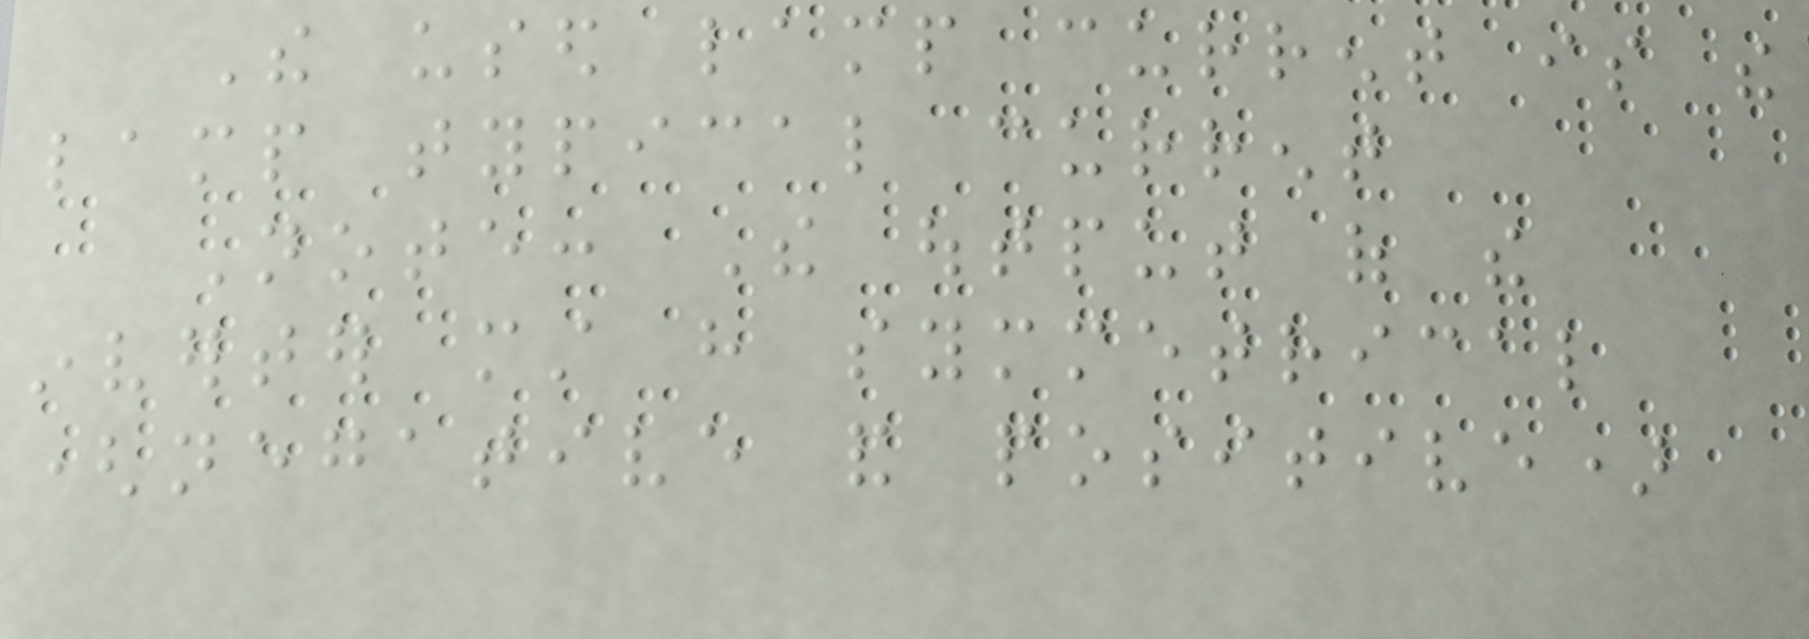The used lamp current is the
lamp typical current
Note: The output of the
inverter must have symmetrical
(negative and positive)
